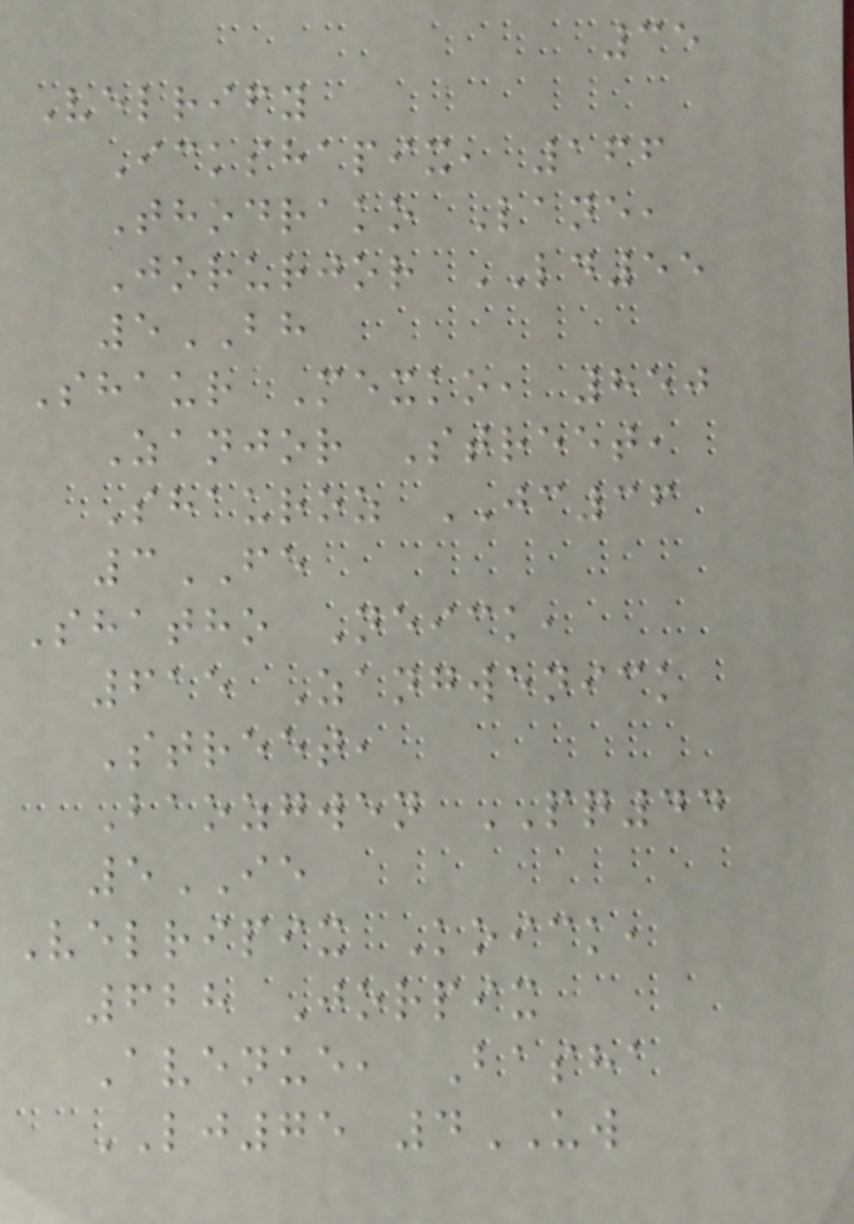35
Velrify
Ickshapix, 166
Thodrako Lane,
Jorurjor LD55
5BH
Shaur Mexko, 850
Zanjor Street,
Shauroz JC36
3FE
Shatho Neick,
615 Zangwenick
Street,
Baozgwen PQ44
5IE
Velripix Koick,
628 Jorpix
Avenue, Basha
LJ75 4UW
